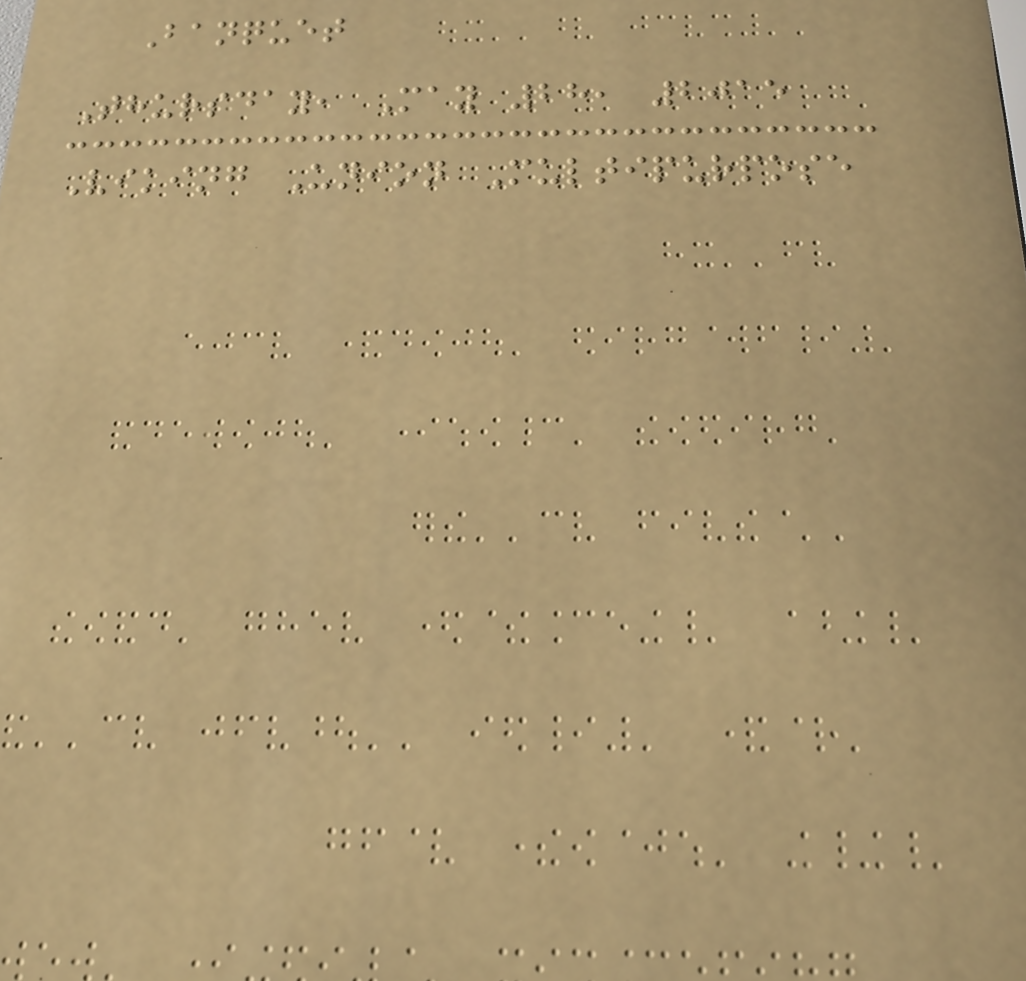Banquet
Thursday, May 28, 2015
Viking Union Multipurpose
